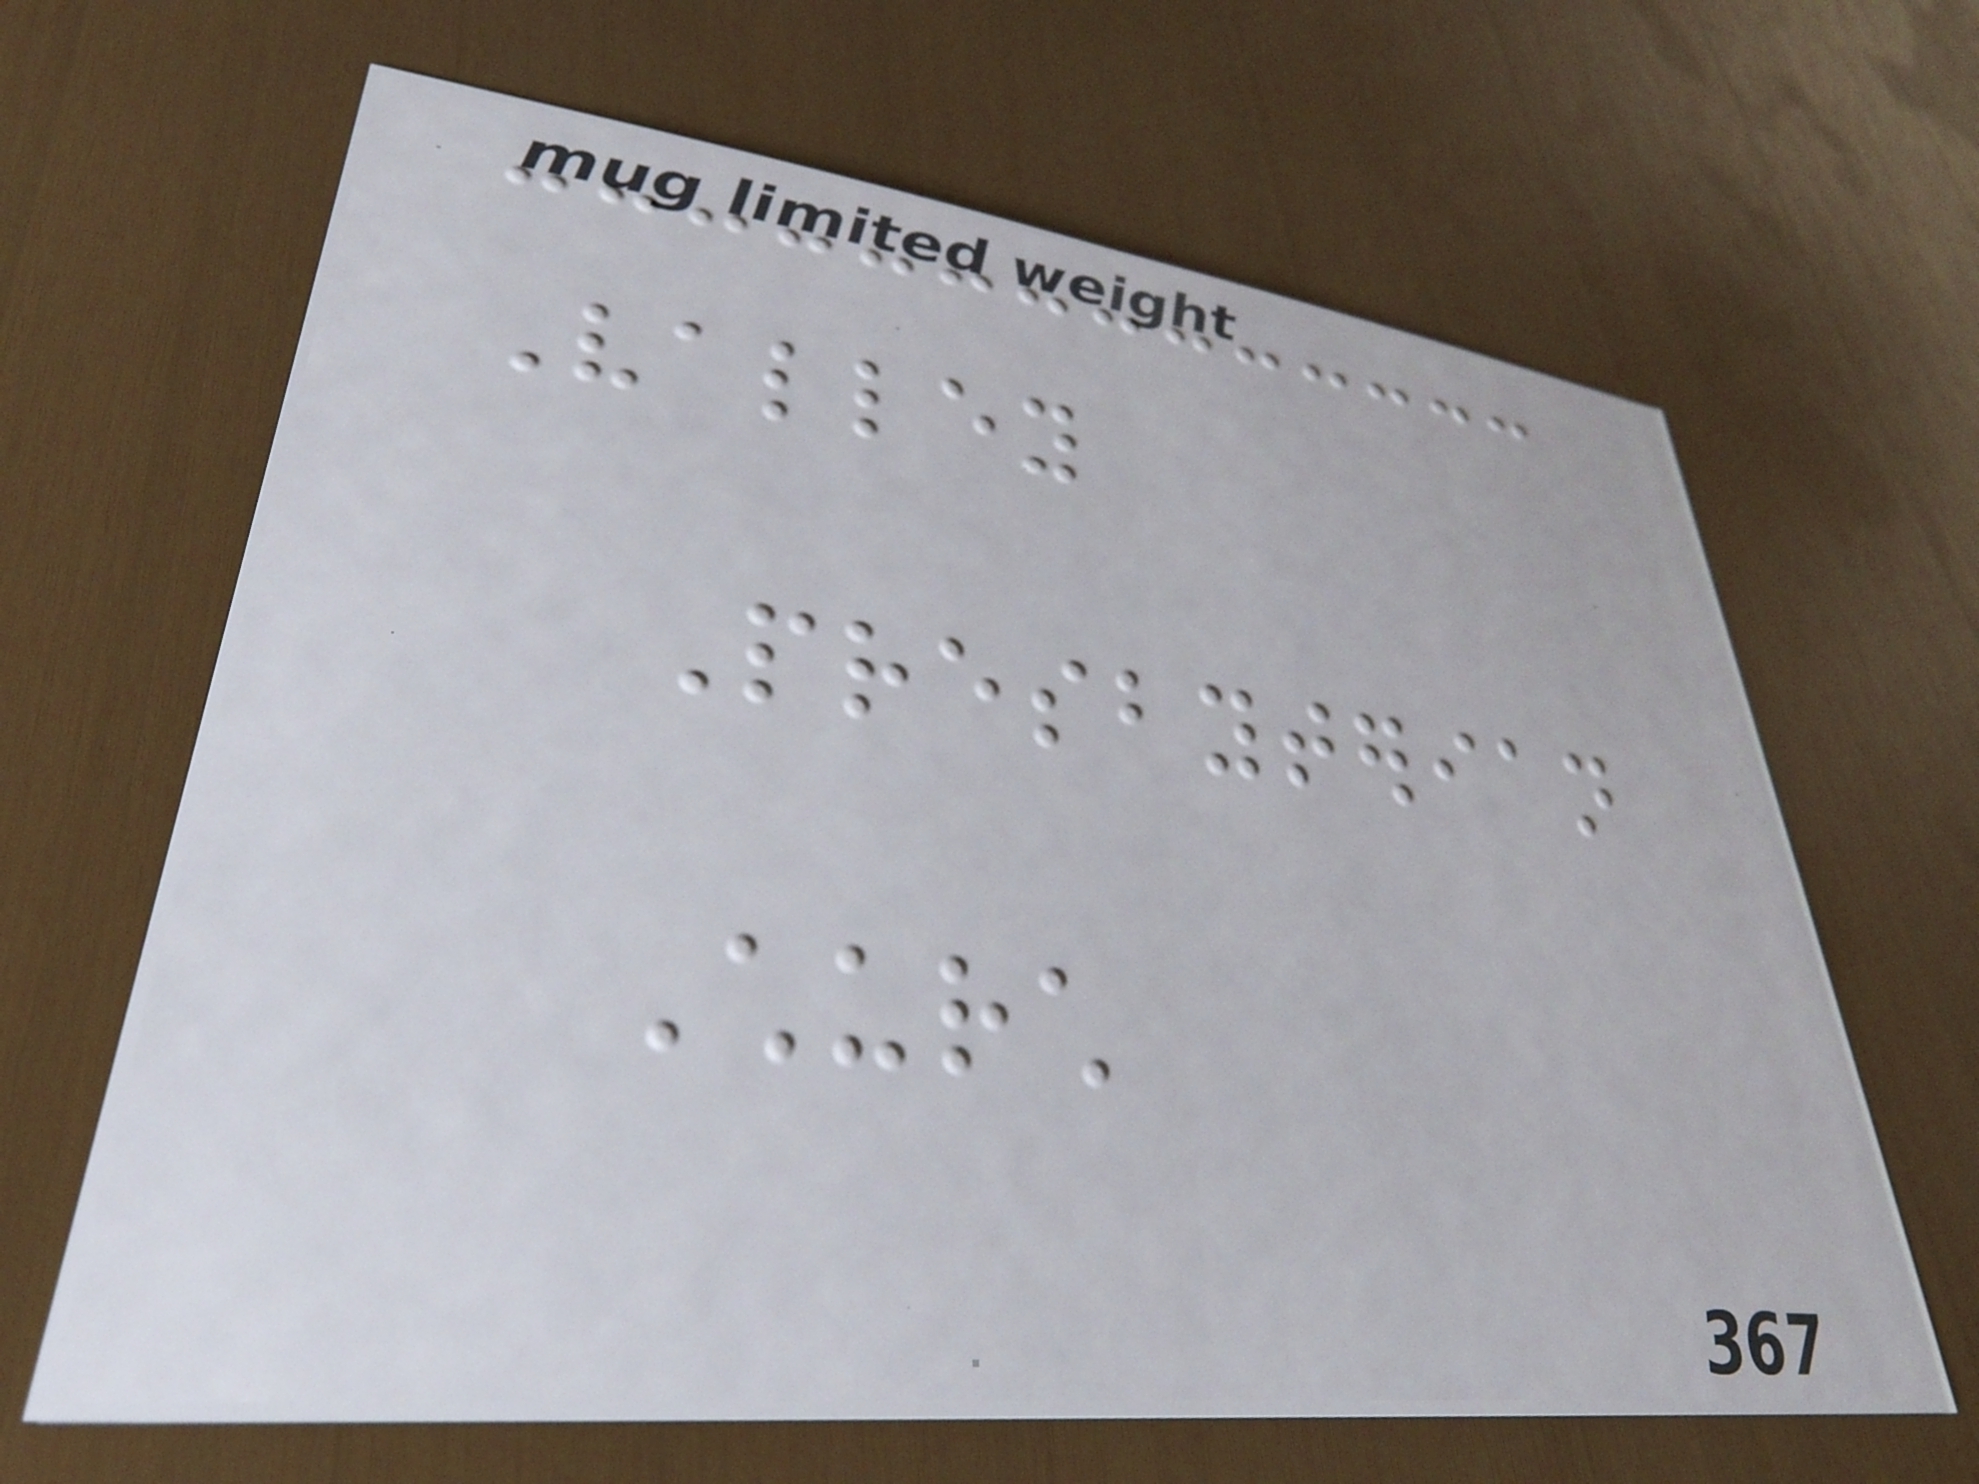Valley
Presbyterian
Church
